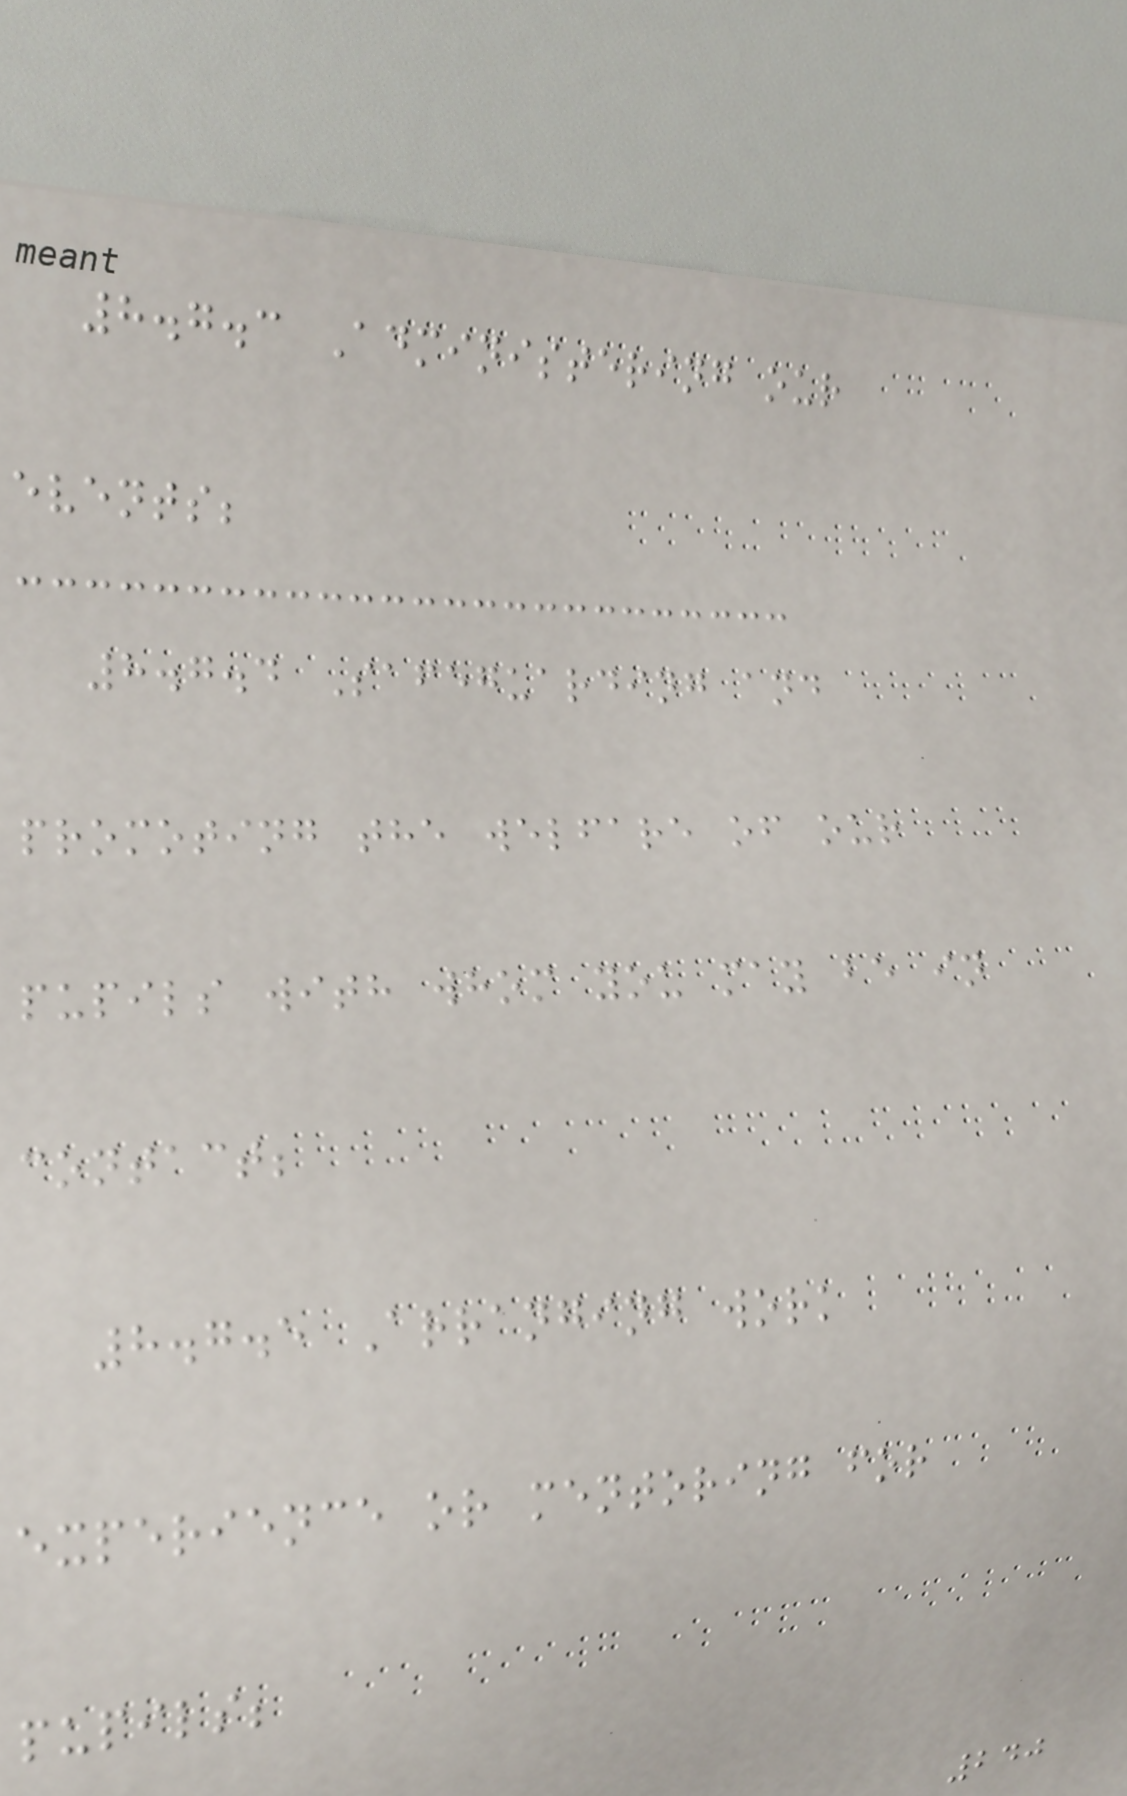8.7.3 Administering our
events;
8.7.4 Safeguarding and
promoting the welfare of our
pupils with whom you may be in
contact;
8.7.5 Arranging work
experience or mentoring for
pupils;
240
